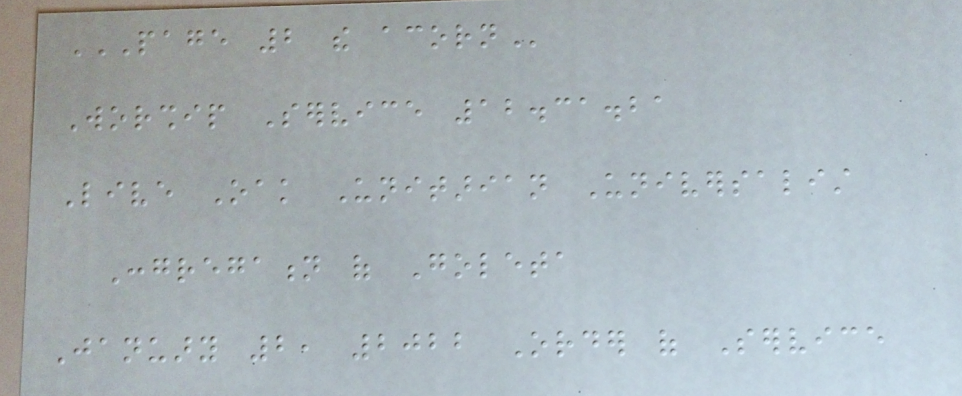PAGE 2 THE ACORN
Worship Service 12.31.21
Live Oak Unitarian Universalist
Congregation of Goleta
January 2, 2022 Order of Service
